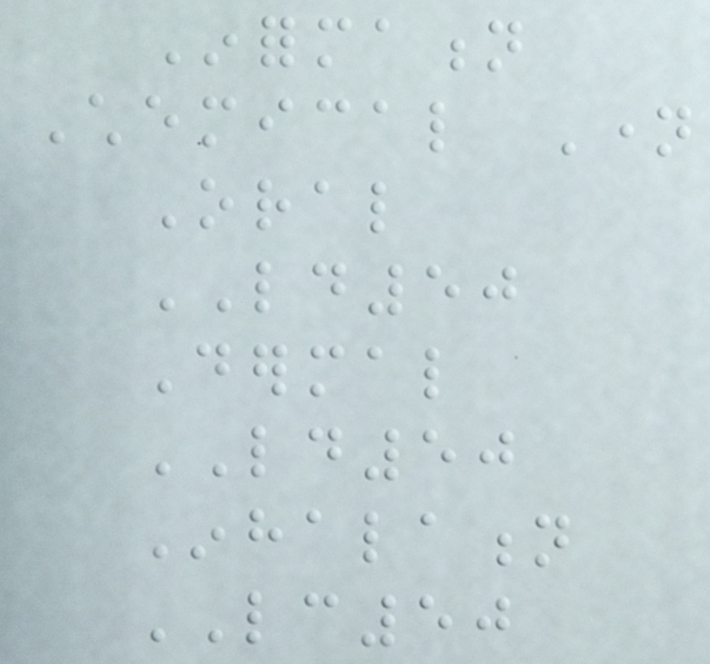Information
Chemical Name
Oral
LD50
Dermal
LD50
Inhalation
LC50
